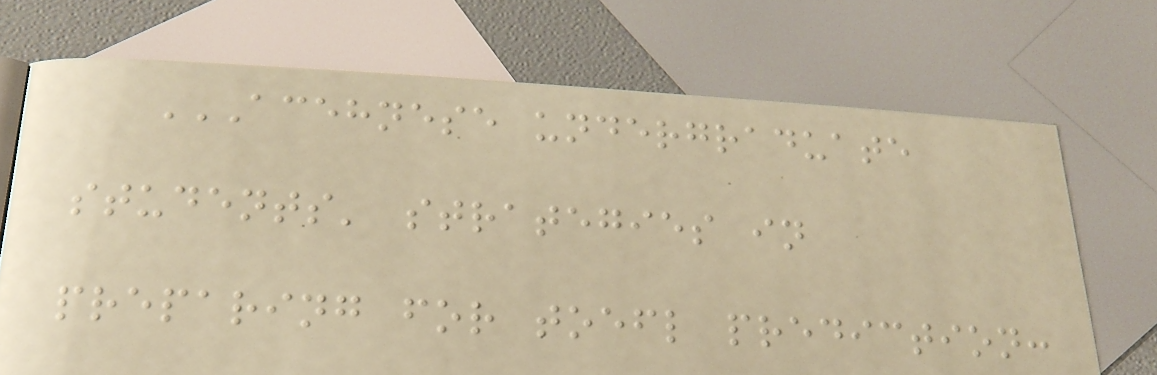ACEHNESE UNDERGRADUATE
STUDENTS' STRATEGIES IN
PREPARING FOR TOEFL PREDICTION:
